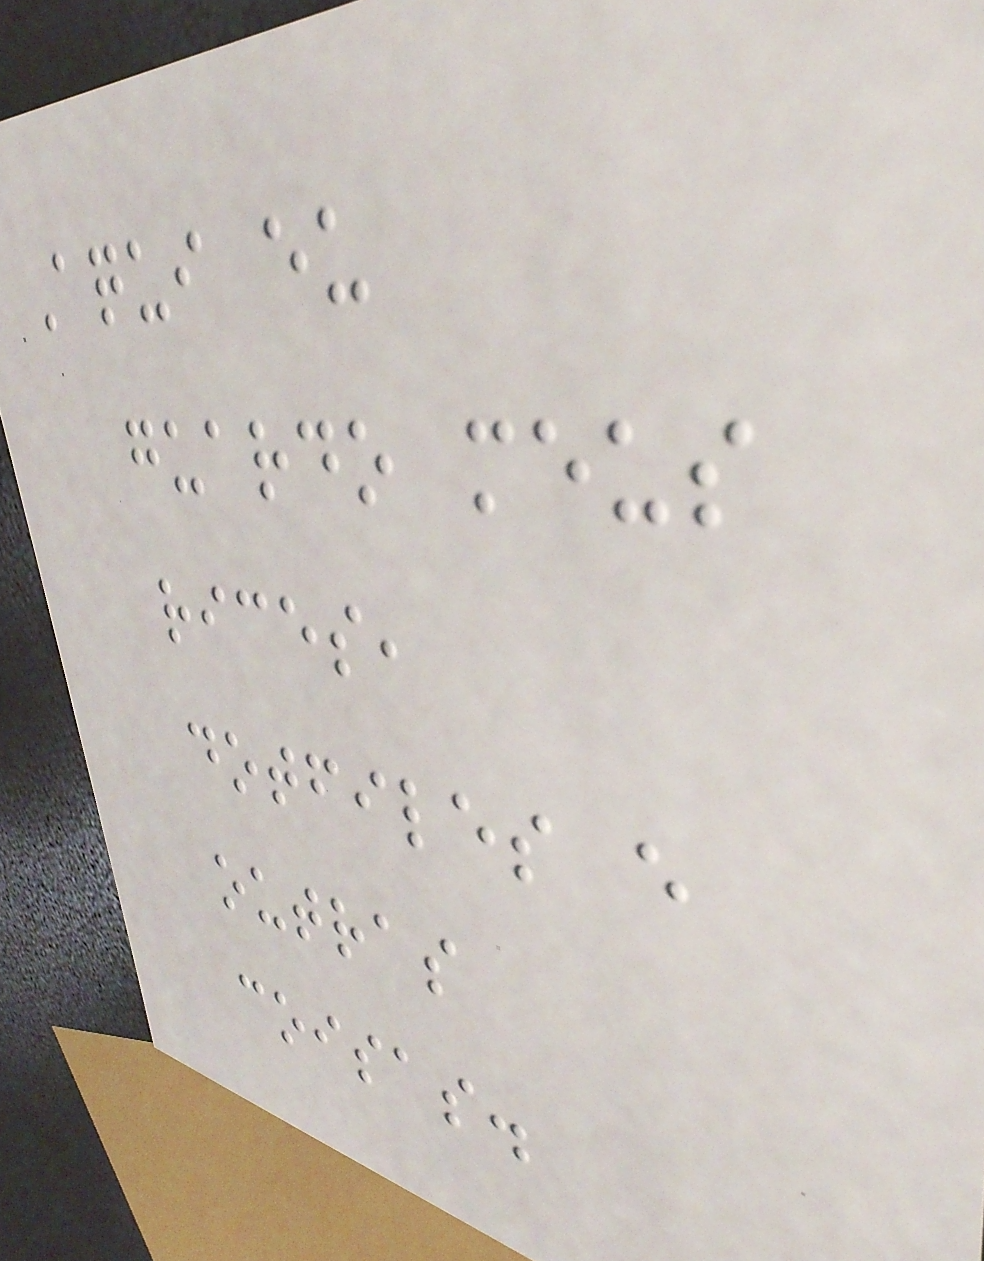Aqui eu
guardo meus
rices,
dotfiles e
outras
coisas.
